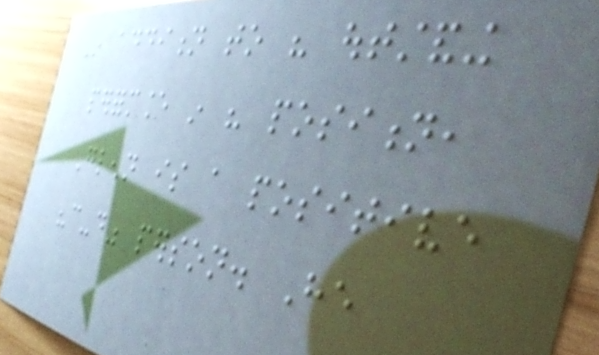In addition to his outstanding
performance in his position,
Glenn is a positive
"can-do" person. He
